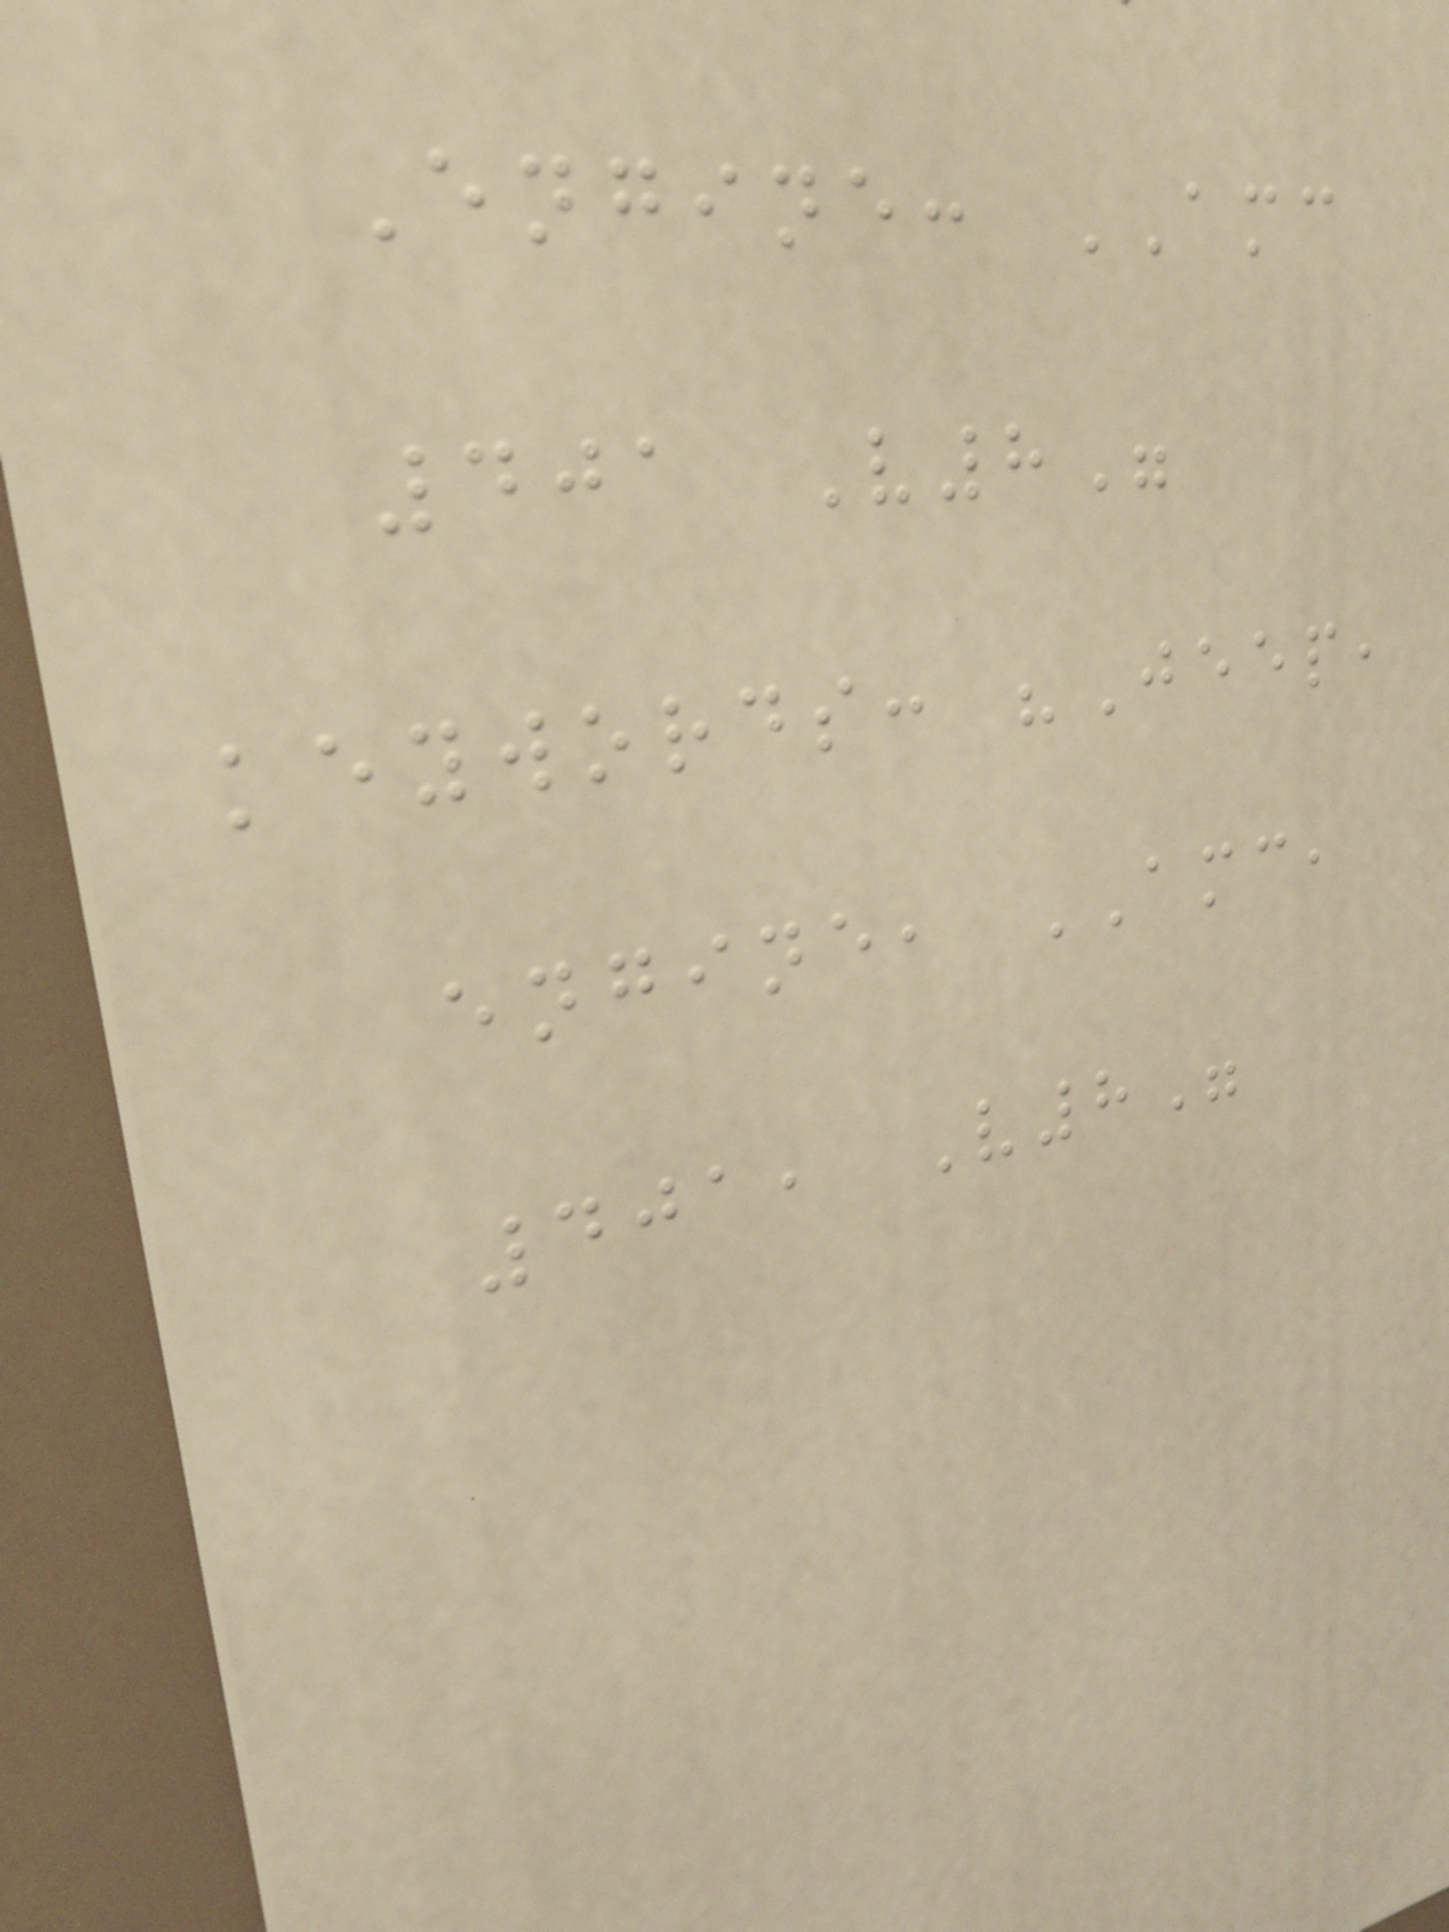Engine: AMC
401 V8"
keywords: "Jeep,
engine, AMC,
401, V8"
